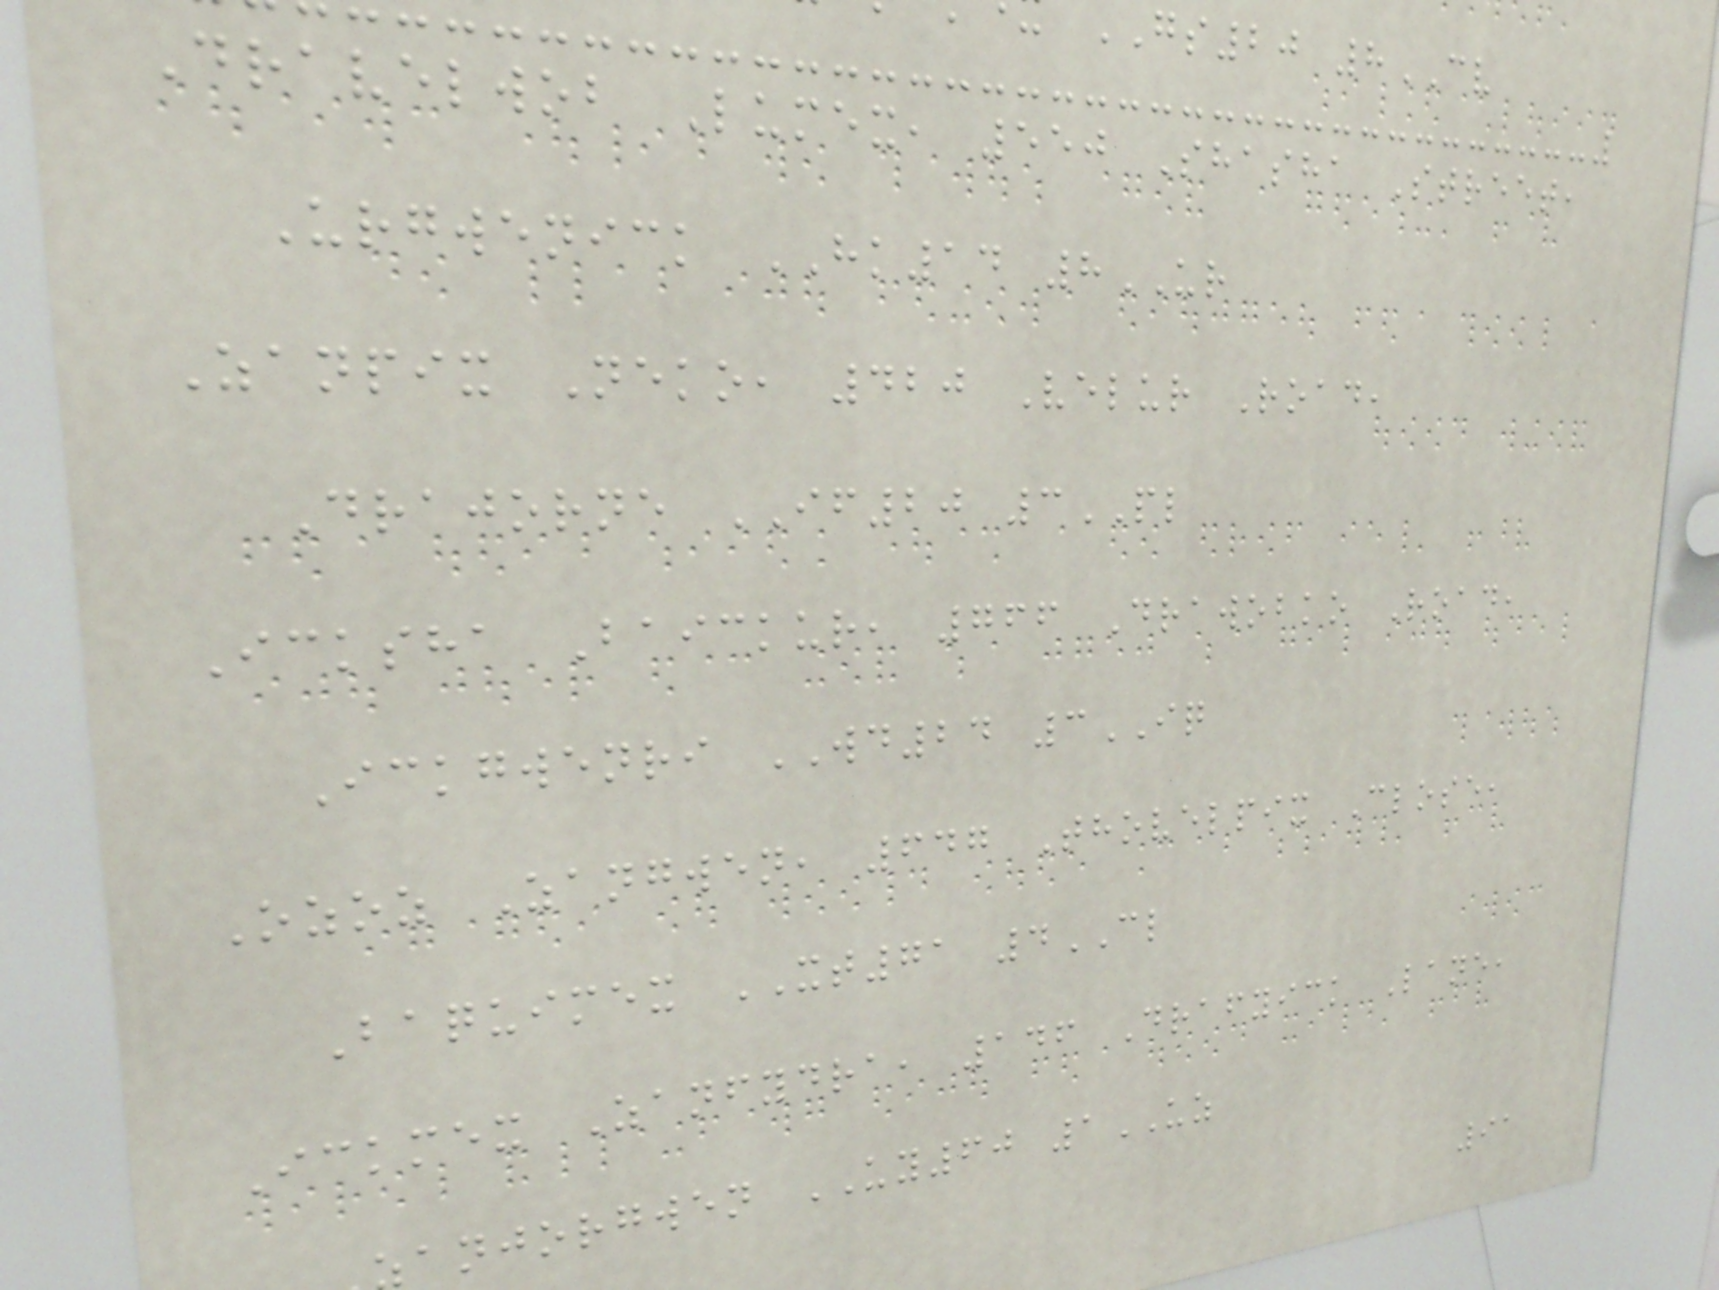GS20 8CV
Dravelwob Lumex, 550 Shasha Street,
Urgwenick HK14 8UR
Zanpix Neko, 420 Velur Road,
Drajorne IF20 3PL
Icksha Baickur, 766 Drawobko Road,
Ickgwenri WD24 3IQ
Ozoz Zangwen, 647 Thovelpix Close,
Baquimex XT71 4CL
Ickmex Zanfydra, 146 Drafyick Lane,
anjorgwen UY60 1UZ
91
